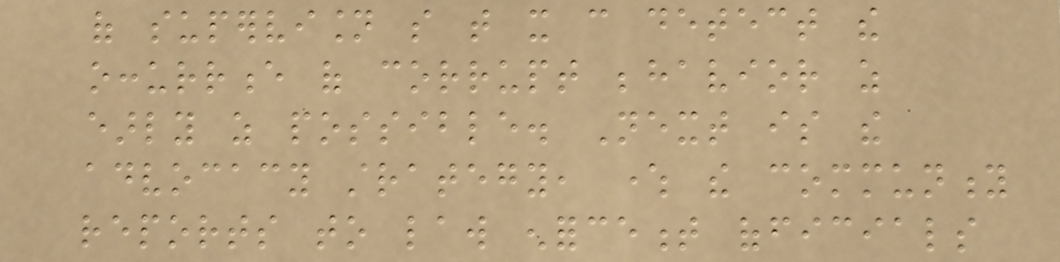of supervision so that it can detect the
occurrence of corrupt behavior as
early as possible. Next is the
advocacy strategy, where the community
reports to law enforcement officials
